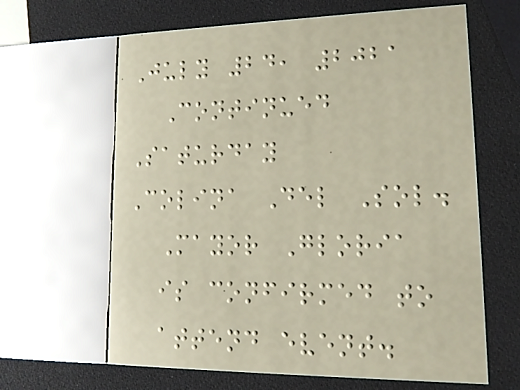July 24, 2021
Continued
Saturday
Colina Del Sol.
Mayor Gloria
is confirmed to
attend event.
